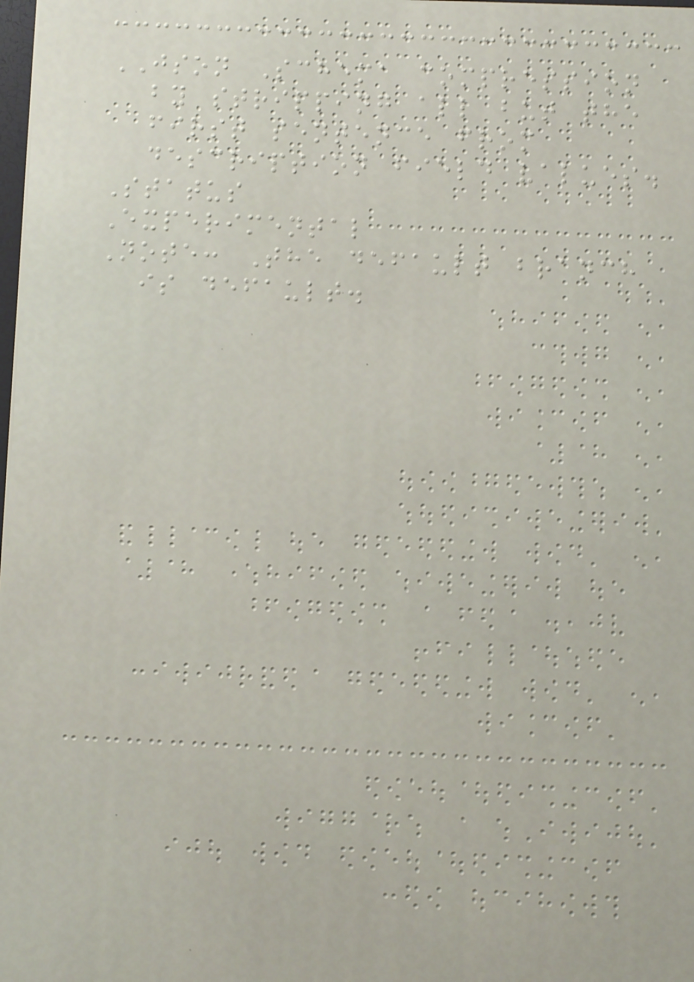JSON Schema compression
by stripping all but the
first sentence from
description field values.
Status
Experimental
Note: The default branch
is default.
